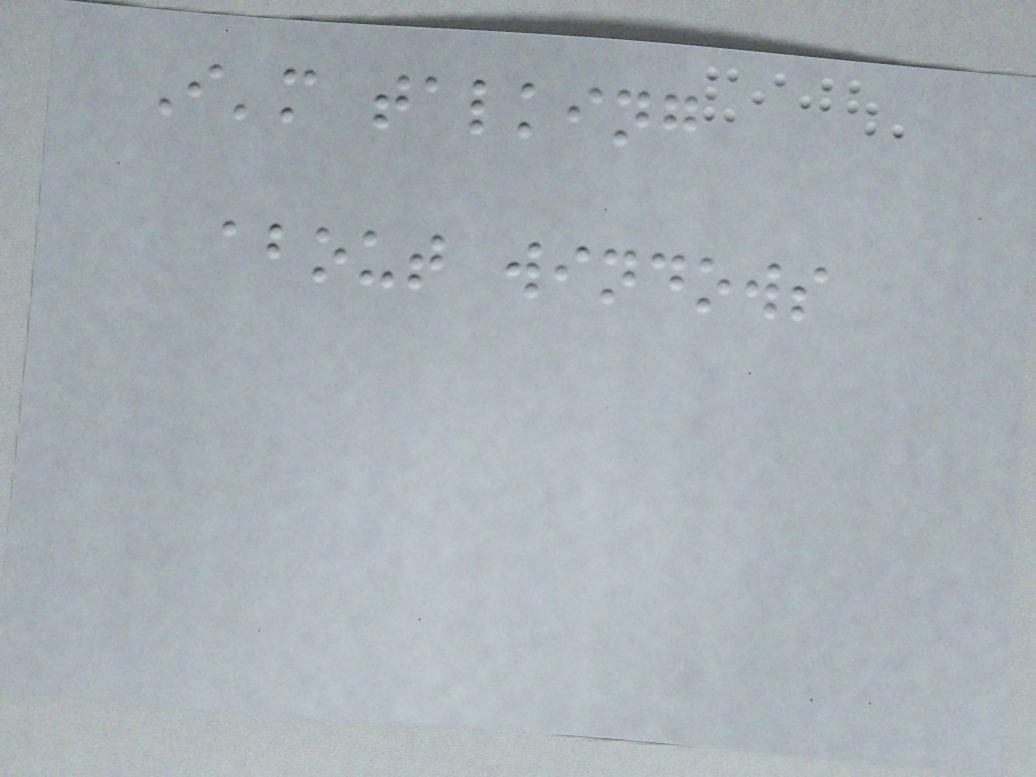I'm talking
about windows
